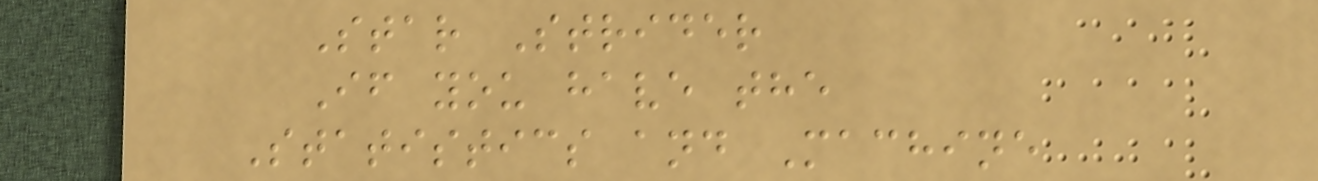Star Strider
If you have the
Statistics and Machine
